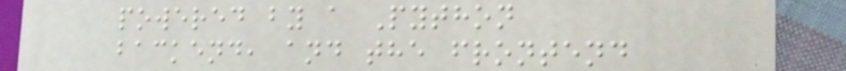powered by a Python
backend, and the frontend
